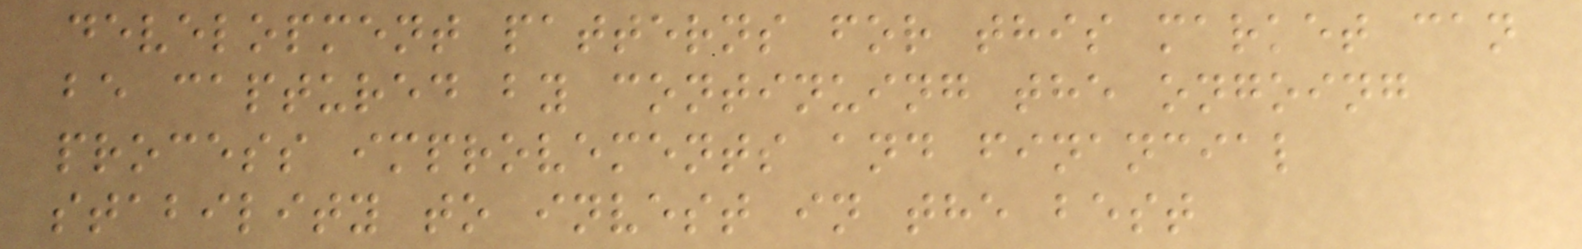development patterns for this market can
be captured by continuing the ongoing
process improvements and financial
stability to invest in the best
